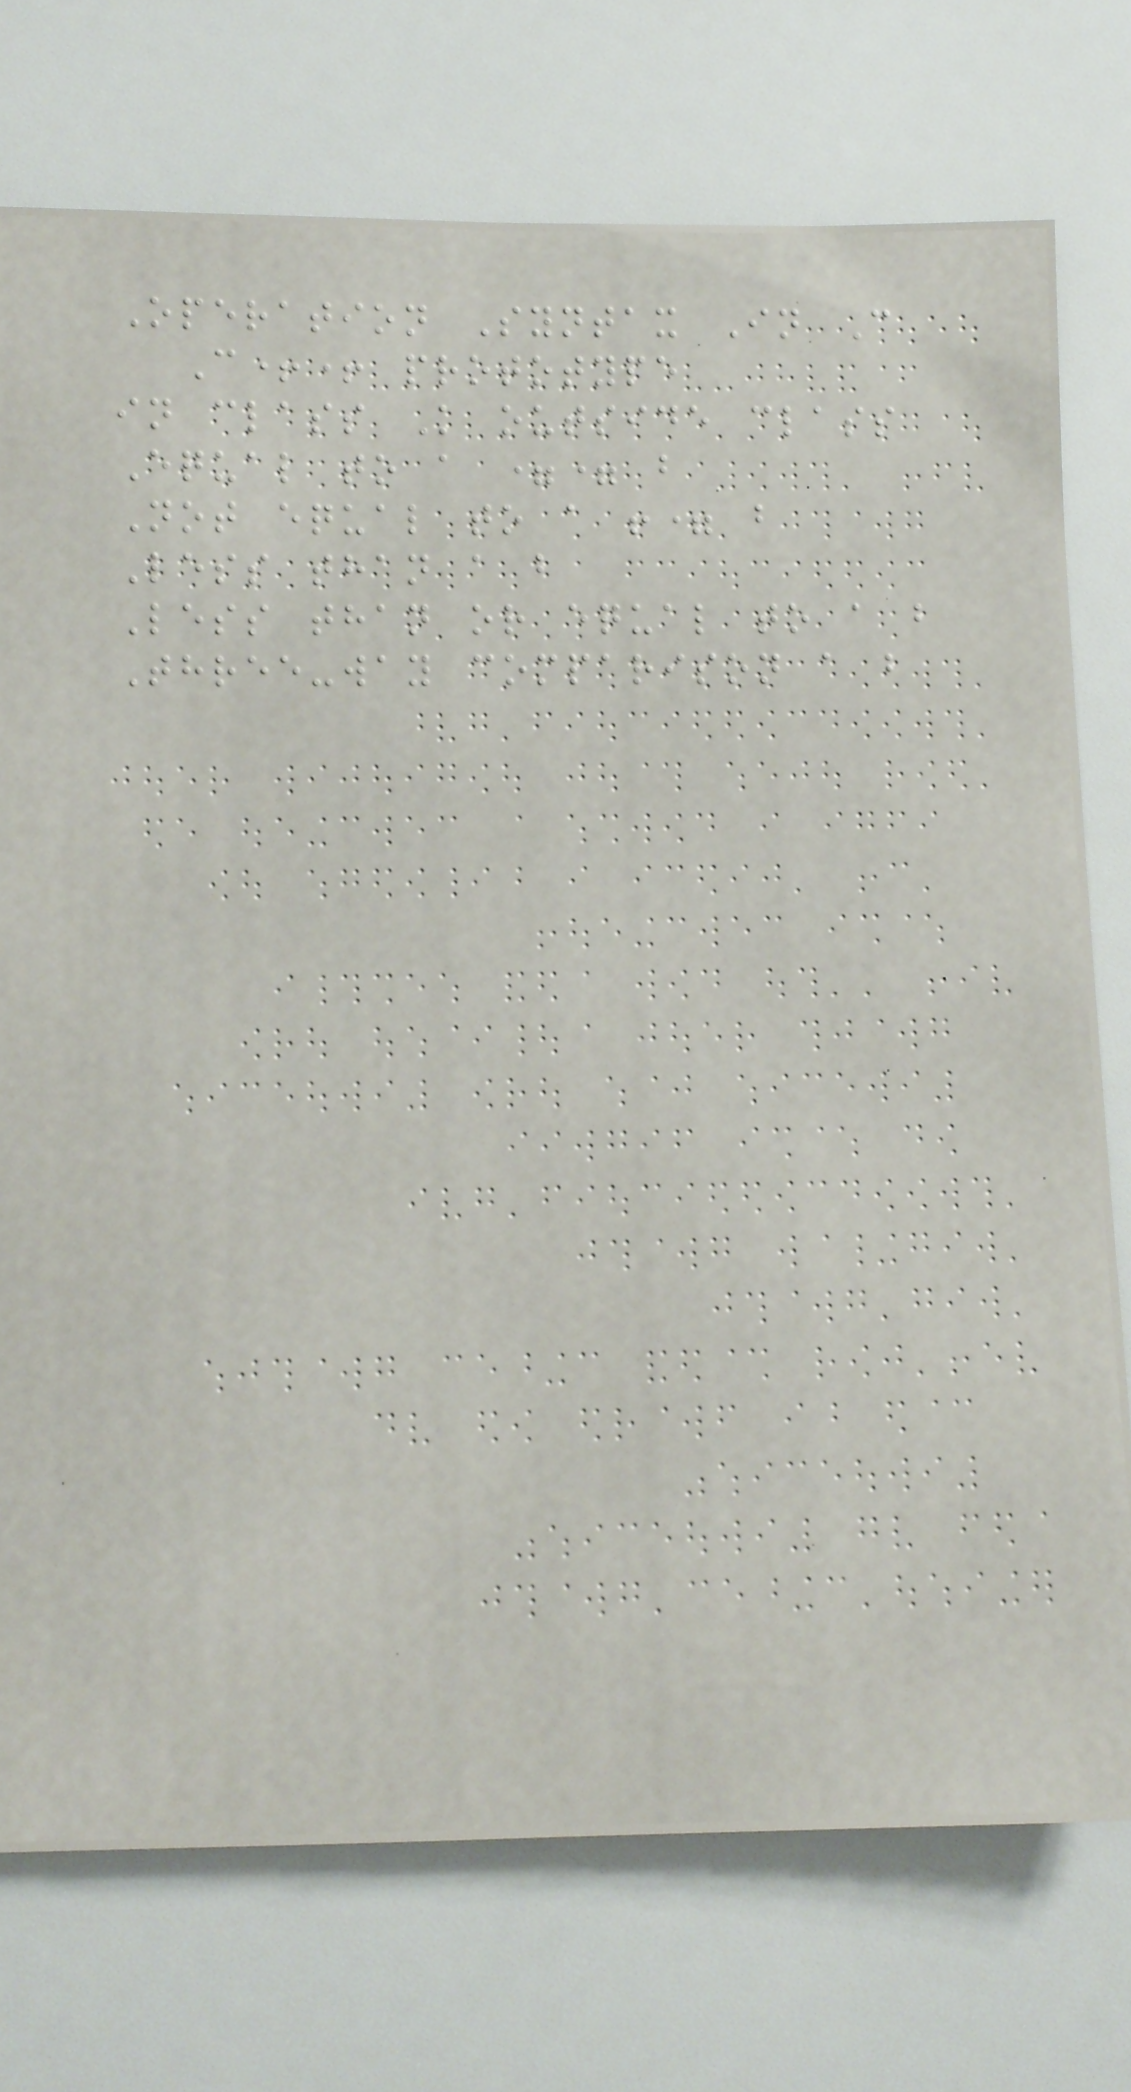Operation Syntax In C
C++ prototype
in class K outside class
Equal to a == b
Not equal to a != b
Less than a b
Less than or equal to a b
Three-way comparison a b
